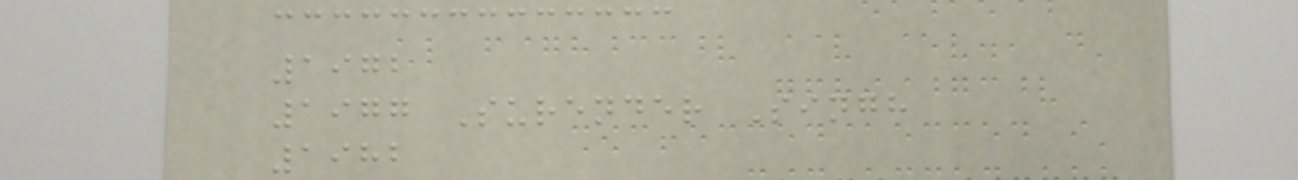1972
1977 Surender Singh
1982
